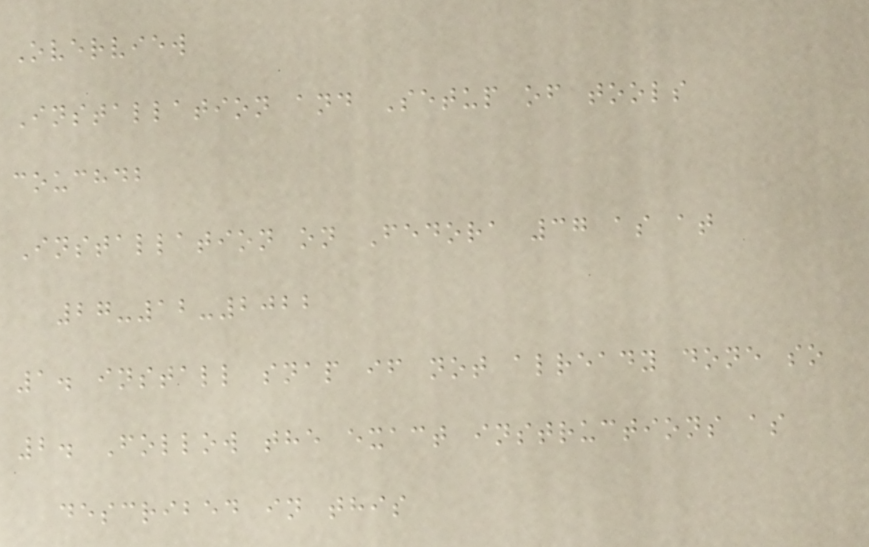Overview
Installation and Setup of tools
couchdb
Installation on Fedora 37 as at
27-12-2022
1. install snap if not already done so
2. Follow the exact instructions as
described in this
